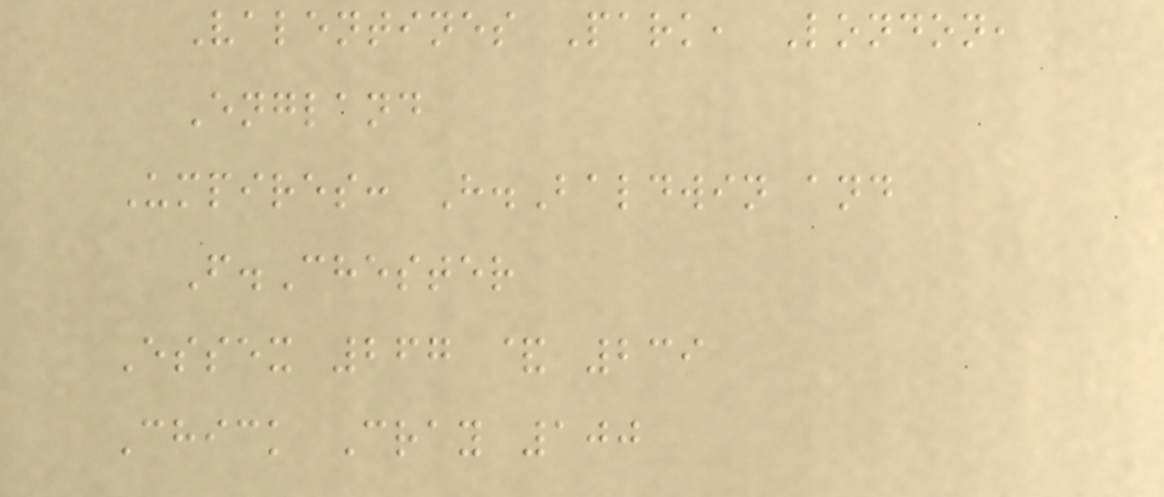Valentines Park, London,
England
Umpires: H.Baldwin and
F.Chester
Essex 267 & 239
Chick Cray 100
